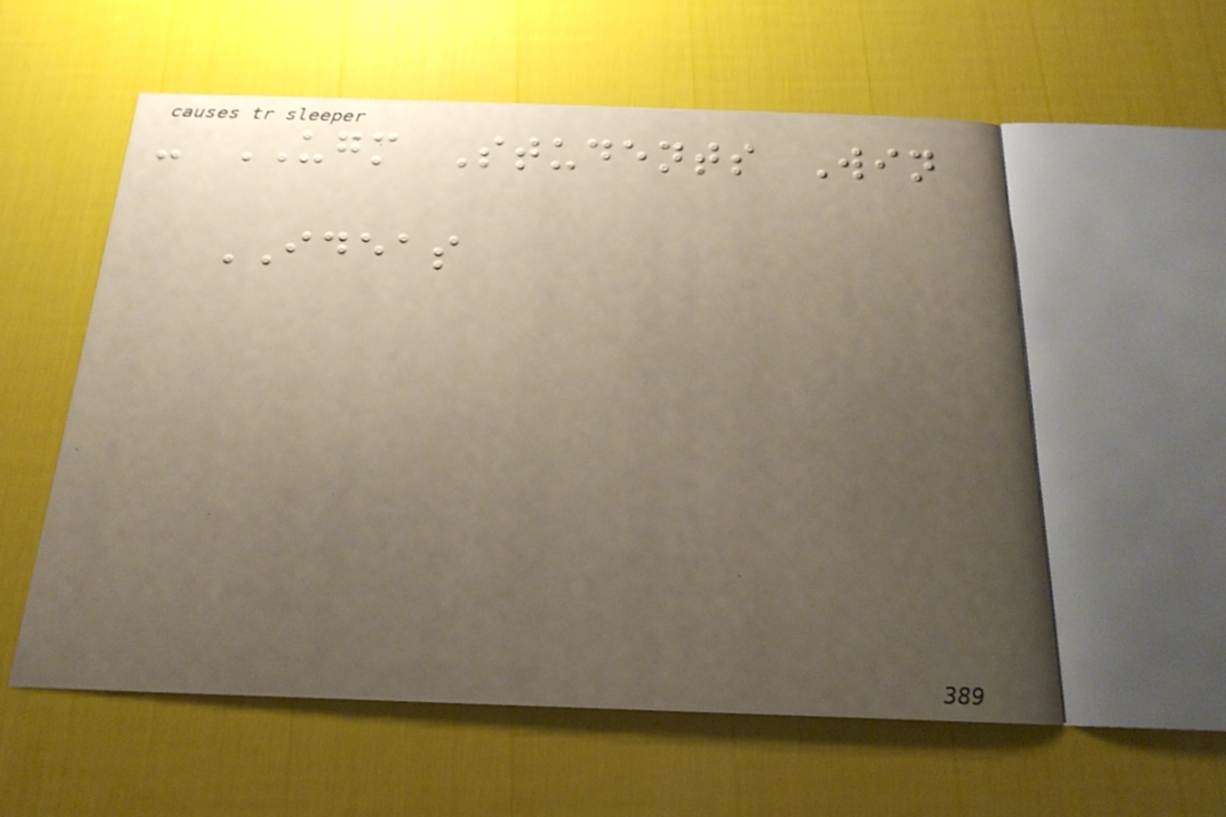- UGM Students Win
IDEAS
